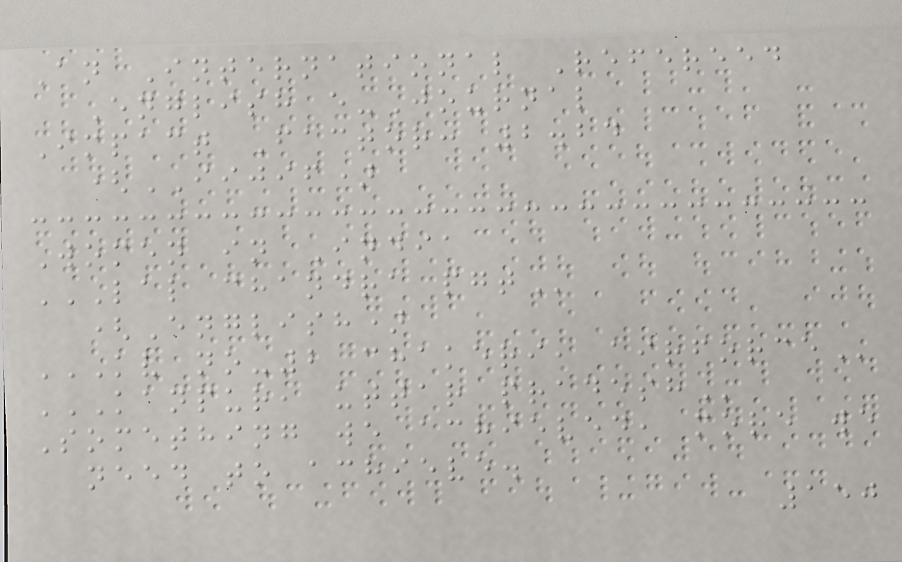An International Refereed
English e-Journal
Impact Factor: 2.24
(IIJIF)
Women in India
LAL CHANDRA PGT
(English)
KV NO-2 CHAKERI, AIRFORCE
KANPUR, UTTAR PRADESH
Something we achieved, more we
need to achieve.
150
